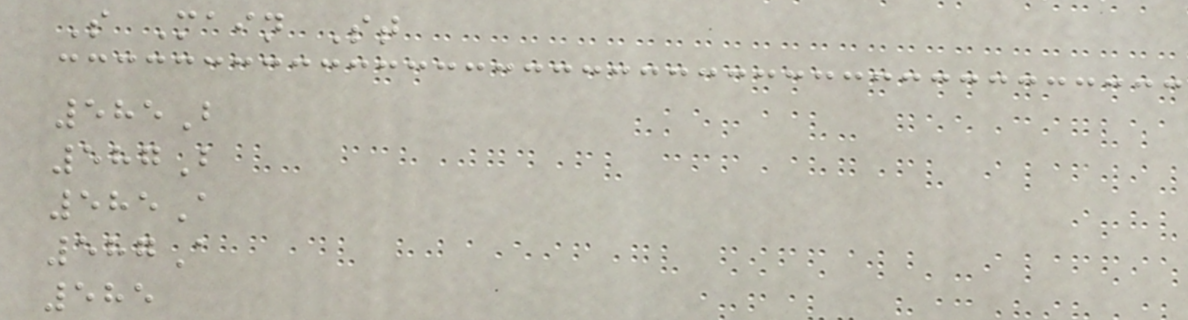S Main St
585B
587B
585A
587A
585
